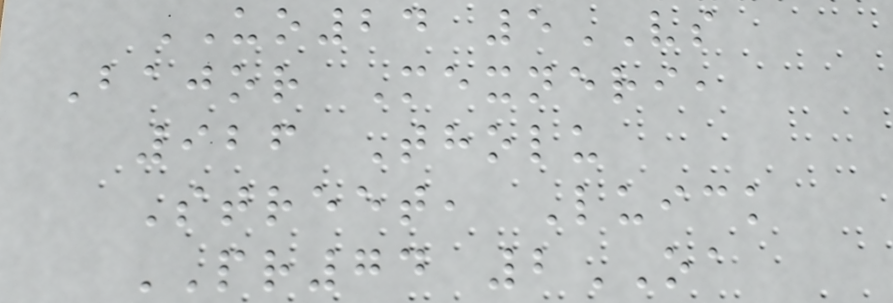UO24 5VS
Bajor Mexneri,
926 Tholu
Street, Luick
PR74 2OA
